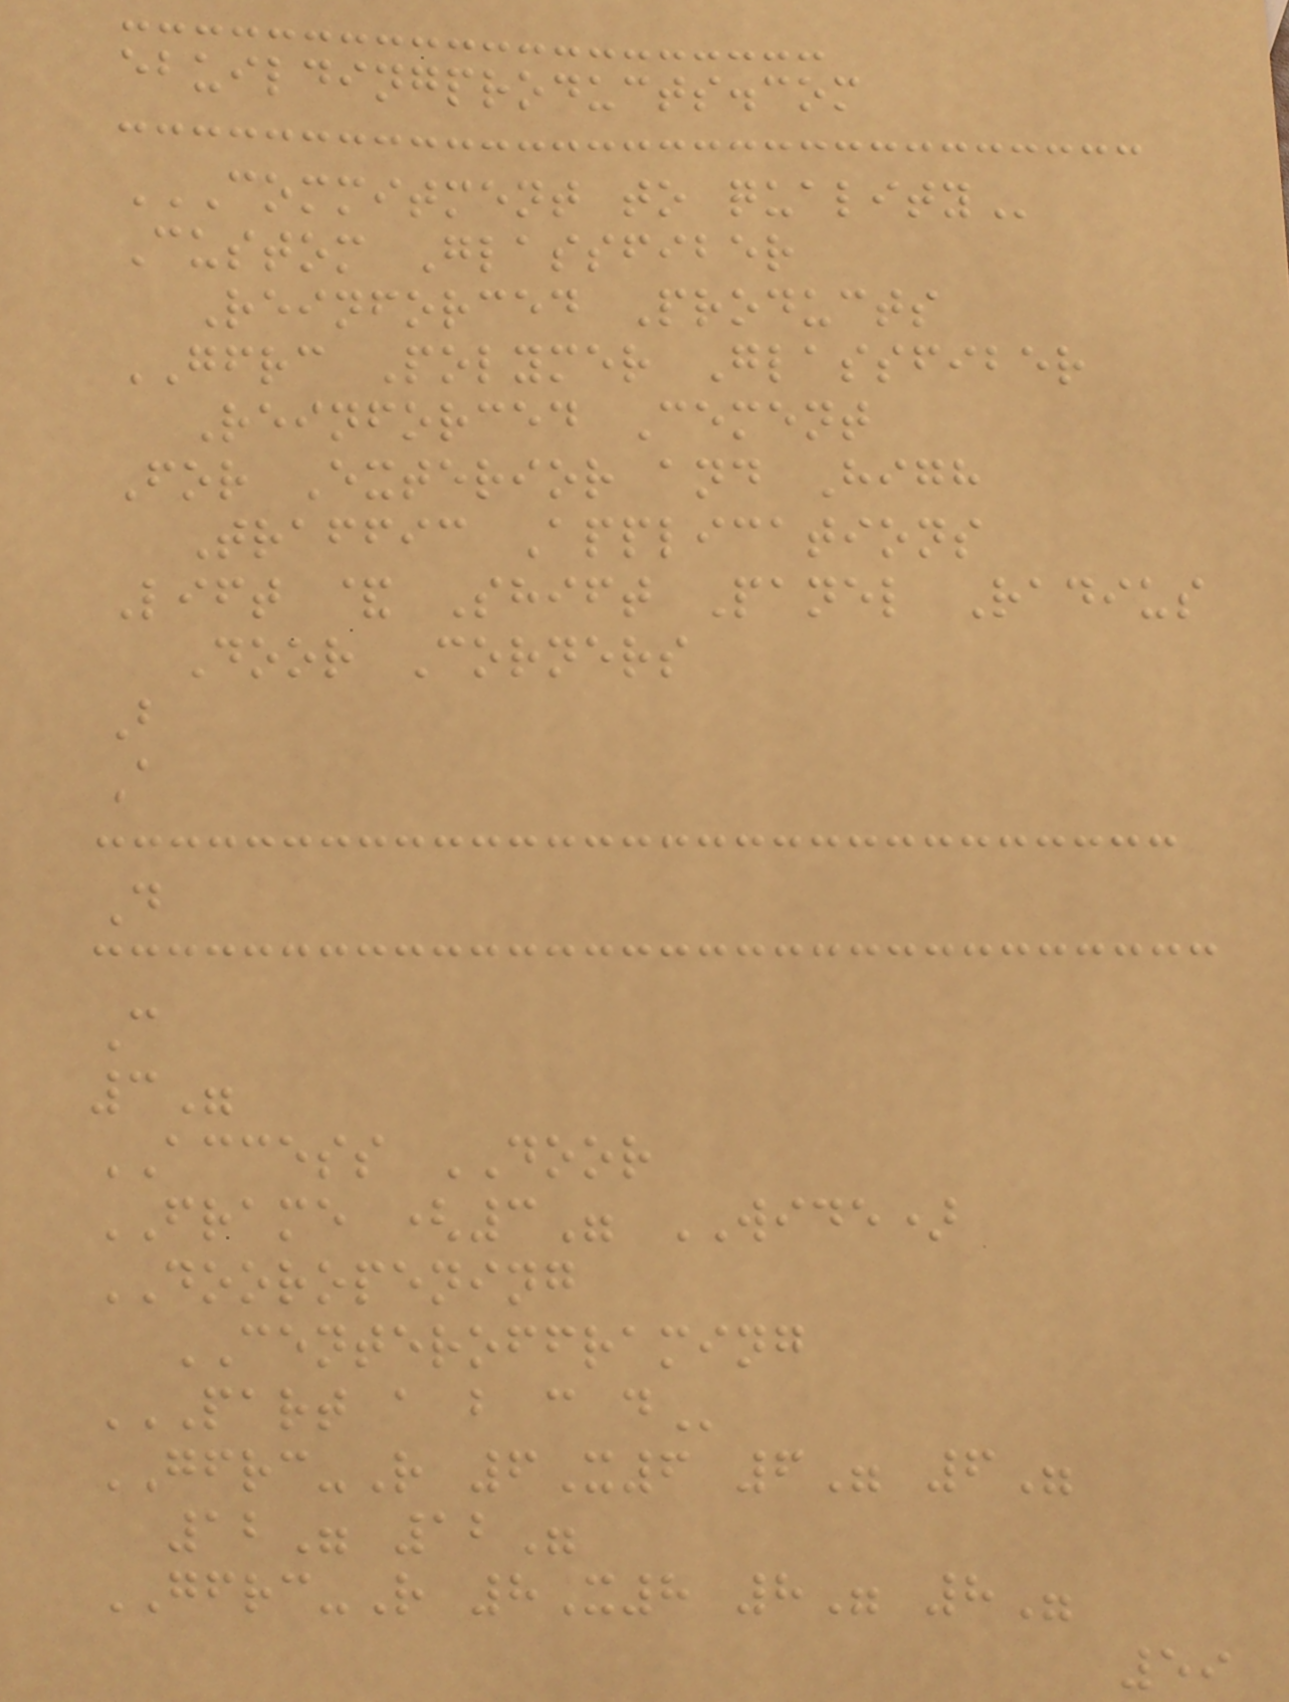ebuildingproducts.com
COMMITMENT TO QUALITY
Custom Glassfiber
Reinforced Products
GFRC Polymer Glassfiber
Reinforced Cement
For Exterior and High
Traffic Applications
Lift & Shift Panel Radius
Door Corners
B
A
D
C
3"
ACCESS DOOR
FRAME (3" WIDE)
DOOROPENING
CENTEROFFRAMING
PART A B C D
GFRC-R 6X6 6" 6"
12" 12"
GFRC-R 8X8 8" 8"
59
